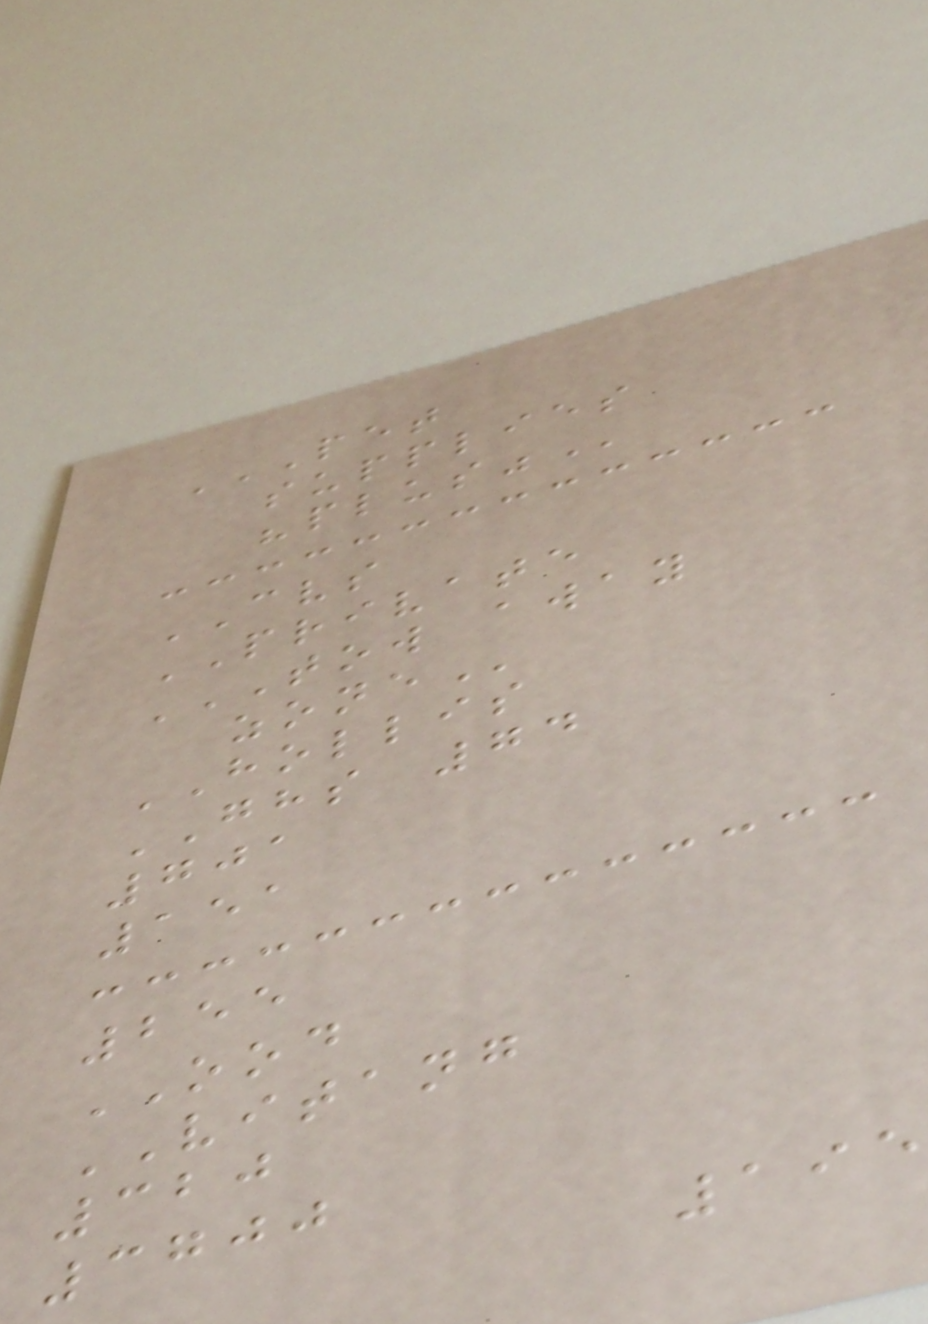PET
SUPPLIES
"PLUS"
CVS
PRIVATE
TOW AWAY
ZONE
HOLLIS
GHS 74
701
151
255
OOD
VITANG
320
3700
195
